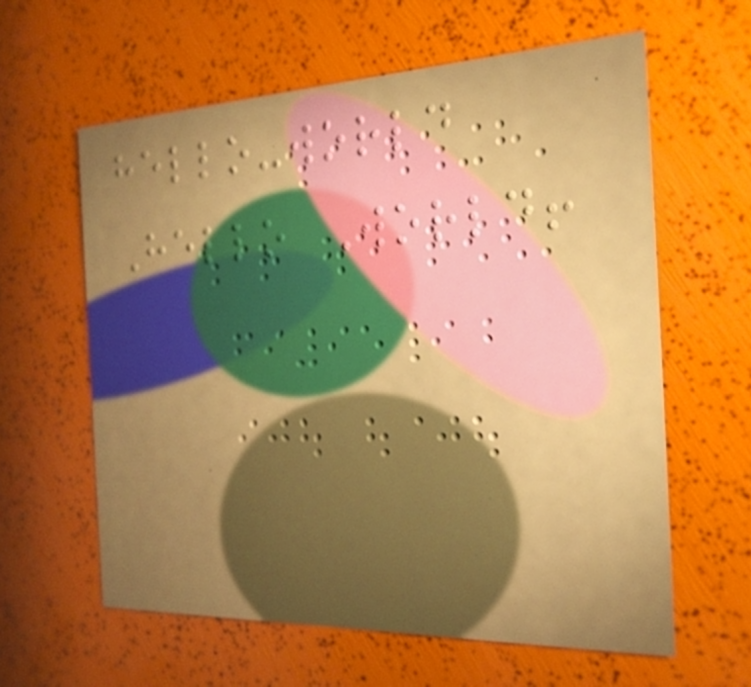hello-world
Hello World!
